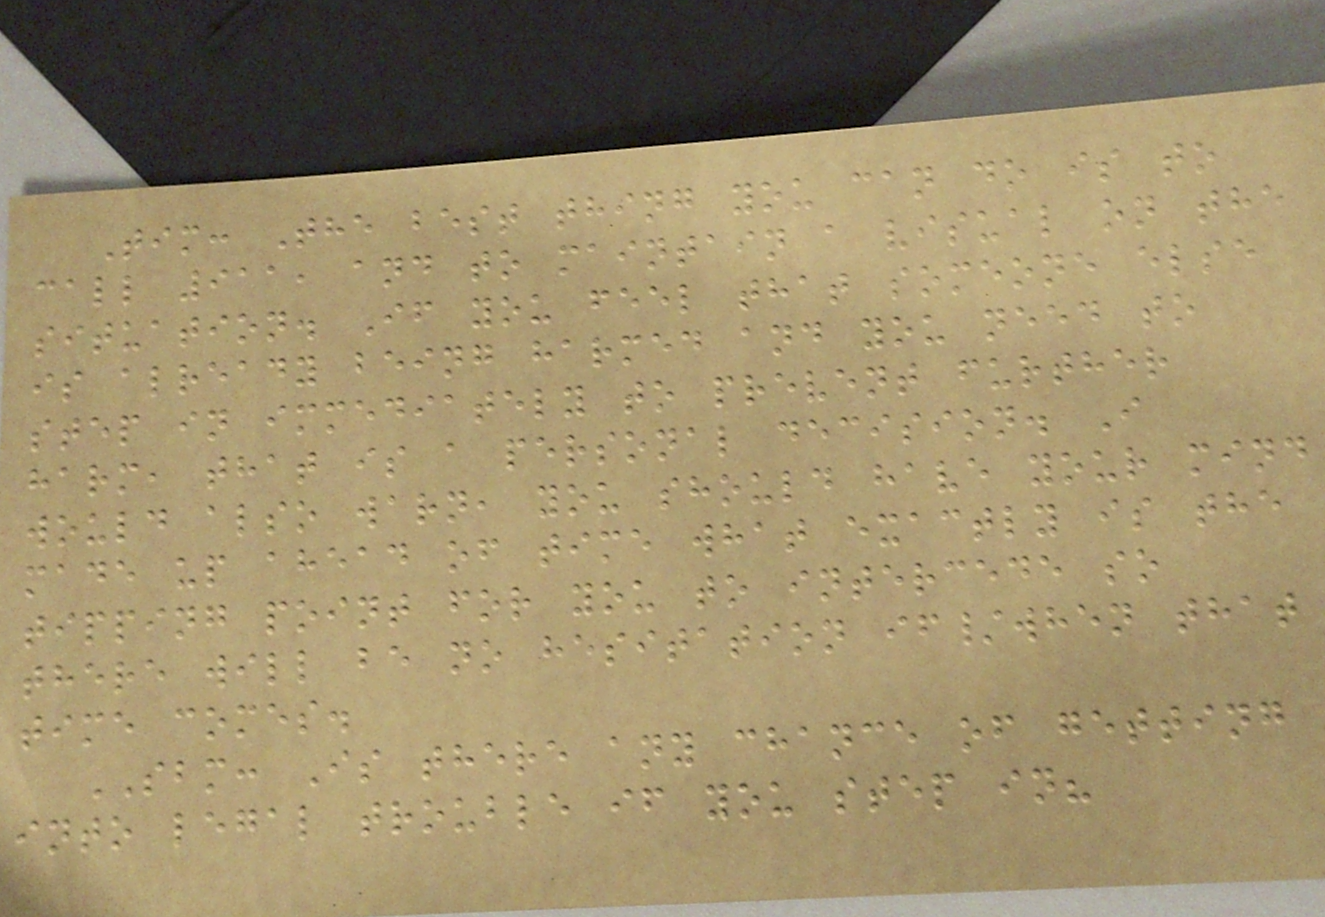Tim: The best thing you can do is to
call 911, and to maintain a visual on the
situation. If you feel that someone else
is already being harmed and you need to
step in immediately to prevent further
harm, that is a personal decision. I
would also warn, you should have your mind
made up ahead of time what exactly is the
tipping point for you to intercede so
there will be no hesitation if/when that
time comes.
SBM: Is there any chance of getting
into legal trouble if you step in?
